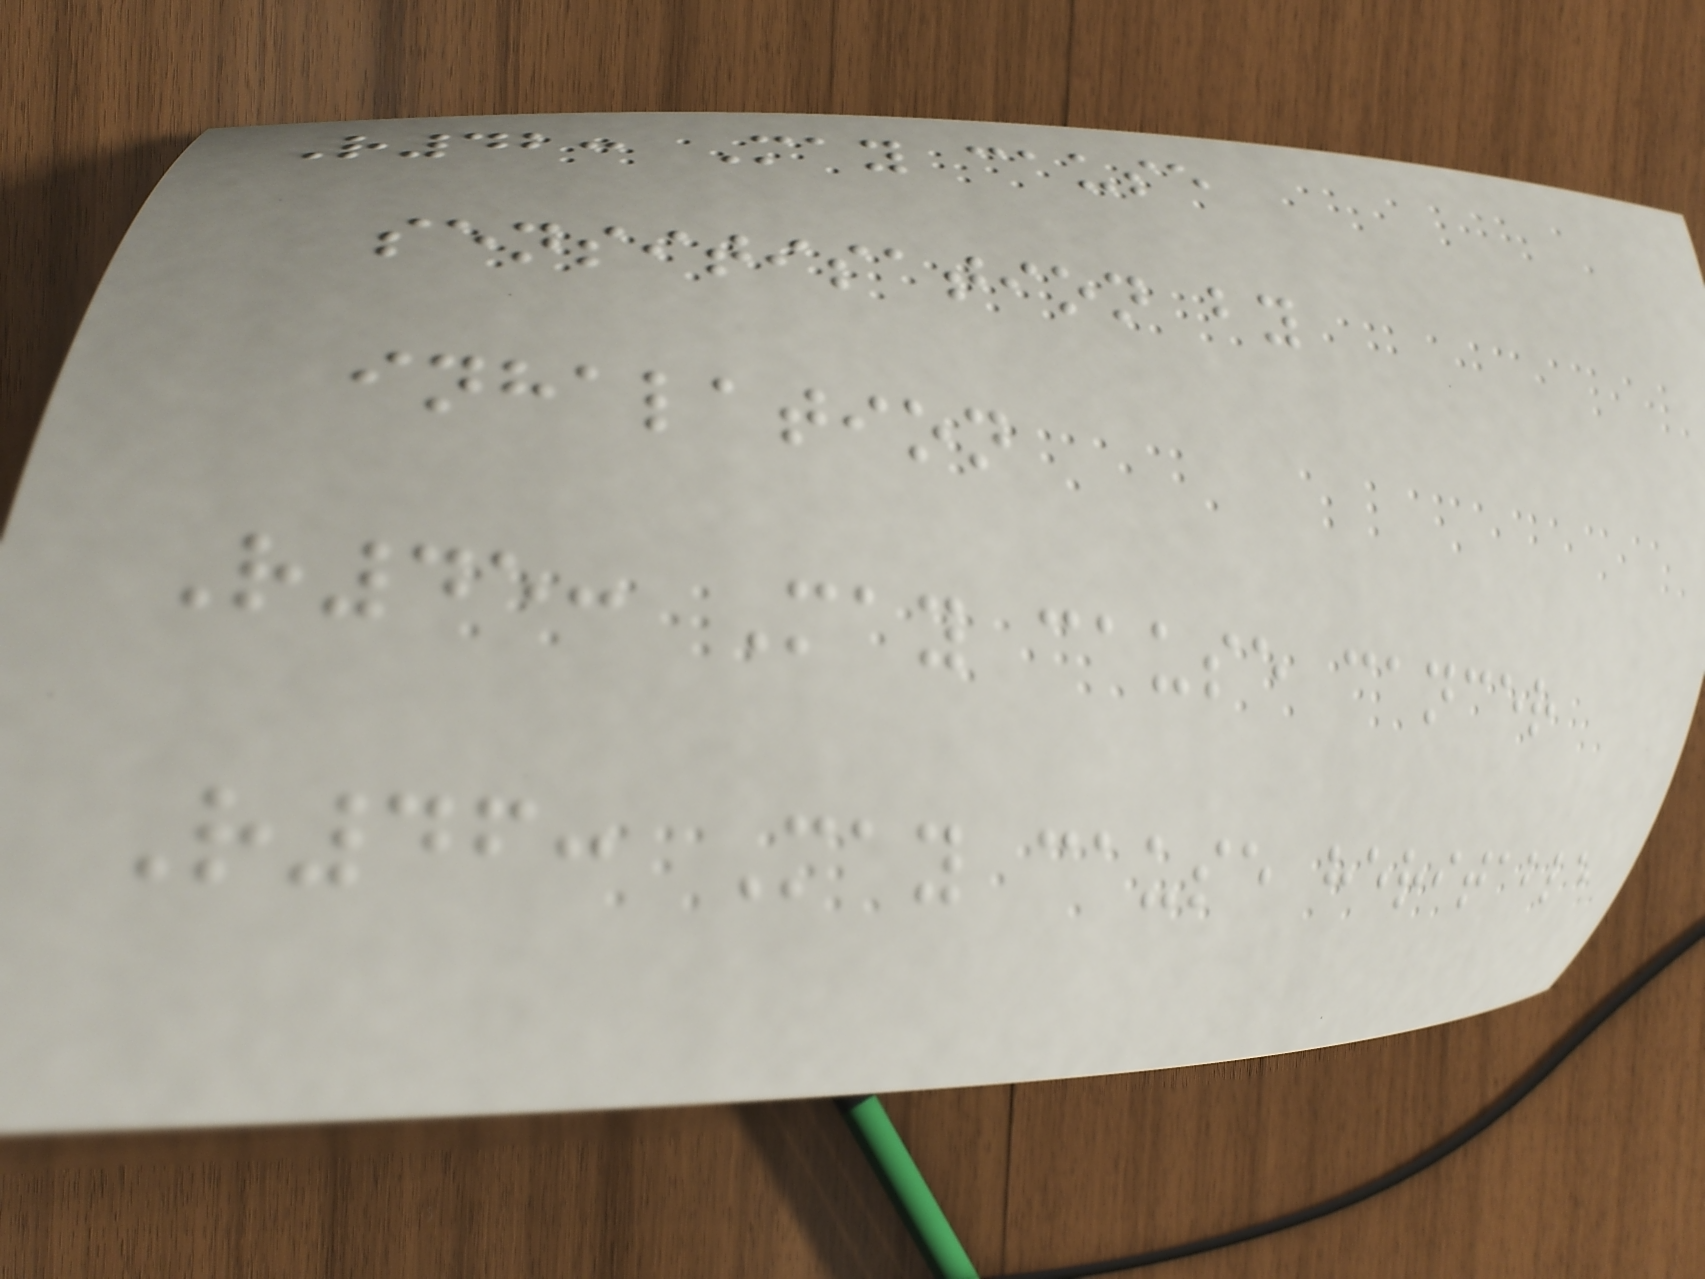R42: May cause
sensitisation by
inhalation
R45: May cause cancer
R46: May cause heritable
